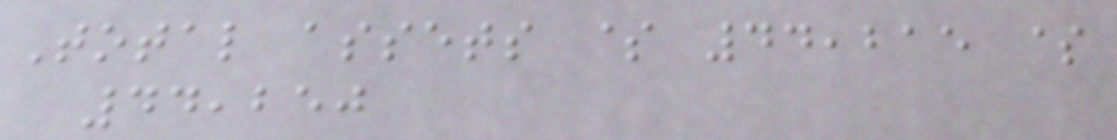Total assets $ 44,215 $
44,250
